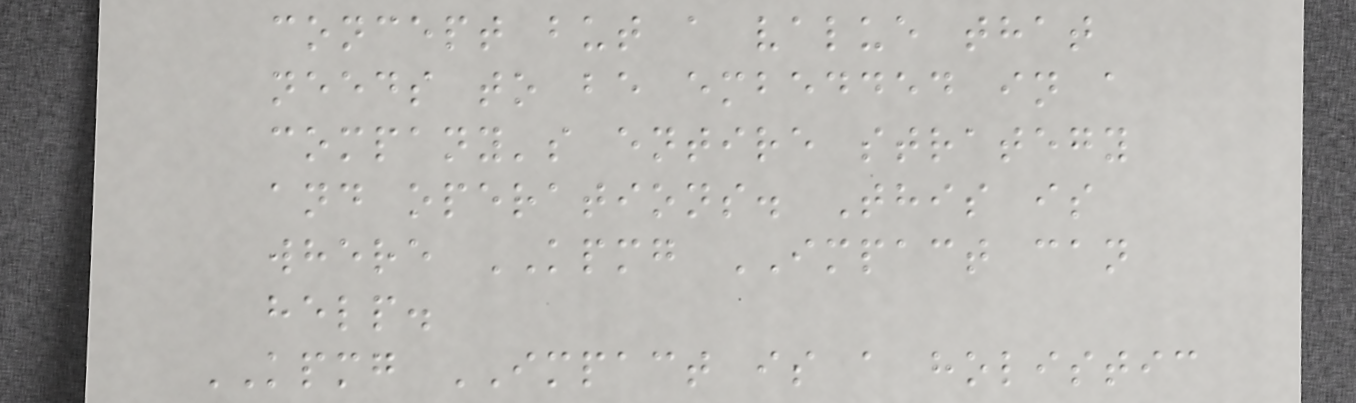concept but a value that
needs to be embedded in a
company's entire strategy
and operations. This is
where KPMG IMPACT can
help.
KPMG IMPACT is a holistic
